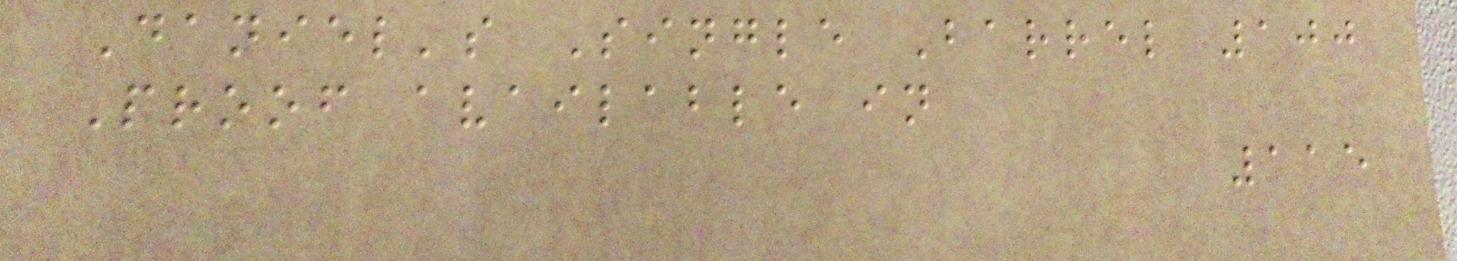Daniel's Single Barrel 100
Proof available in
115
